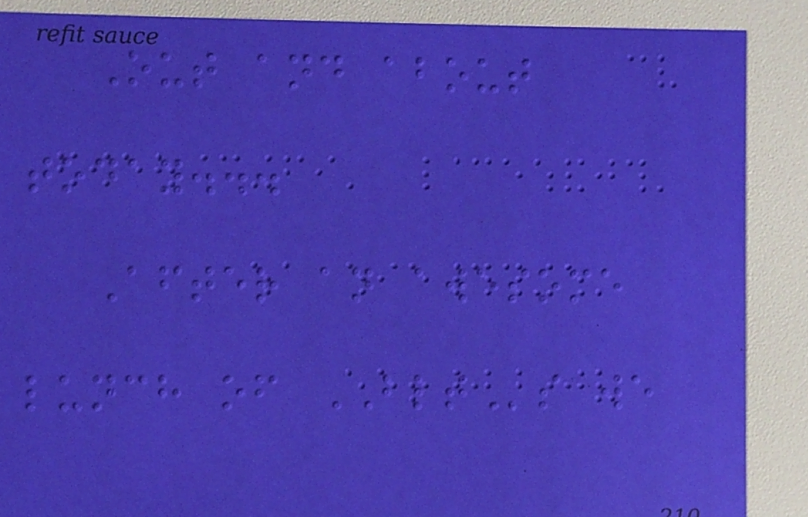Out and about
today...
After an awesome
lunch of BLTs we
